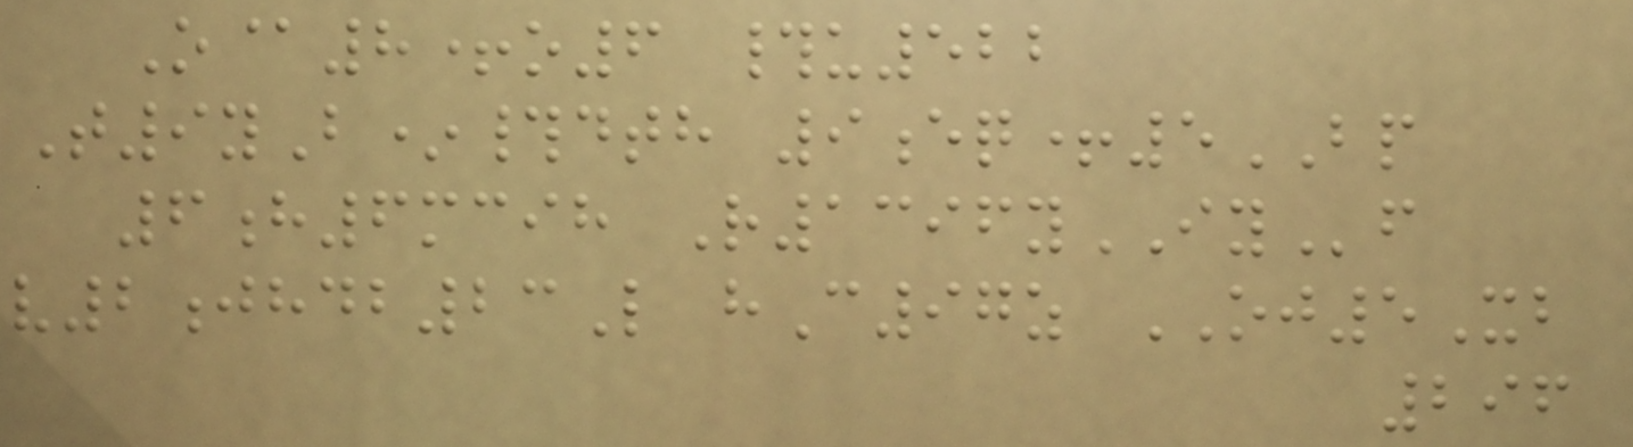O@8+o6 #u522
T9yB*#dth 9eq+5BP
6h6mcih R1396yIYf
v2jhdb23L hC97z OJ5Xb
296
